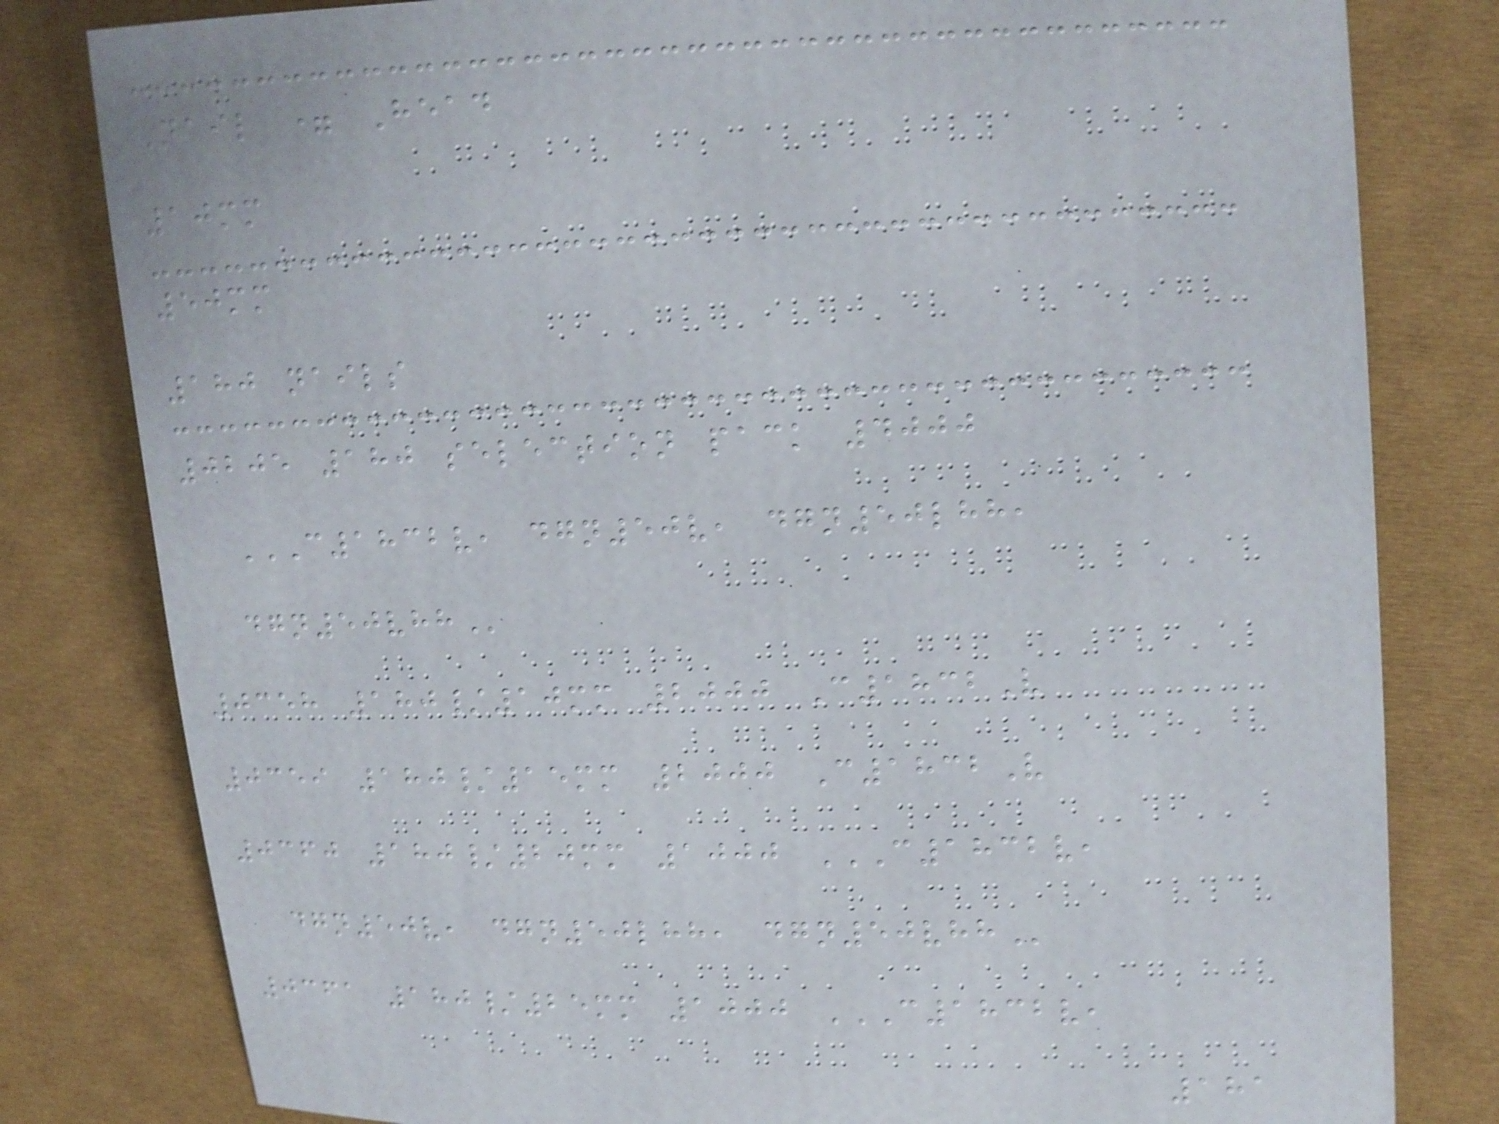Nail = Head
10mm
50mm
180 nails
0205 180 selection pack 4000
C1832V, DGN50V, DGN50LHH,
DGN50VHH
0358 180/10mm 2000 C1832V
0359 180/15mm 2000 C1832V
0360 180/20mm 1000 C1832V,
DGN50V, DGN50LHH, DGN50VHH
0361 180/25mm 1000 C1832V,
181
